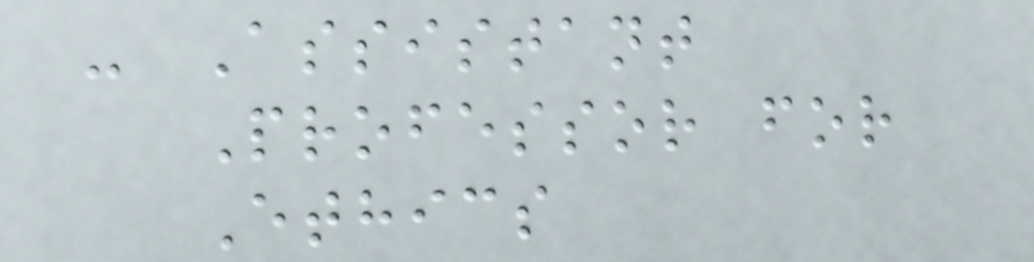- Assistant
Professor for
Ethics
